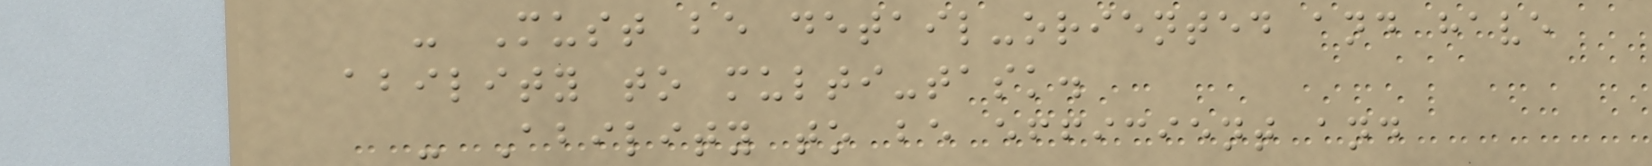- Must be detail-oriented and have
ability to multi-task.
- Ability to be efficient and
